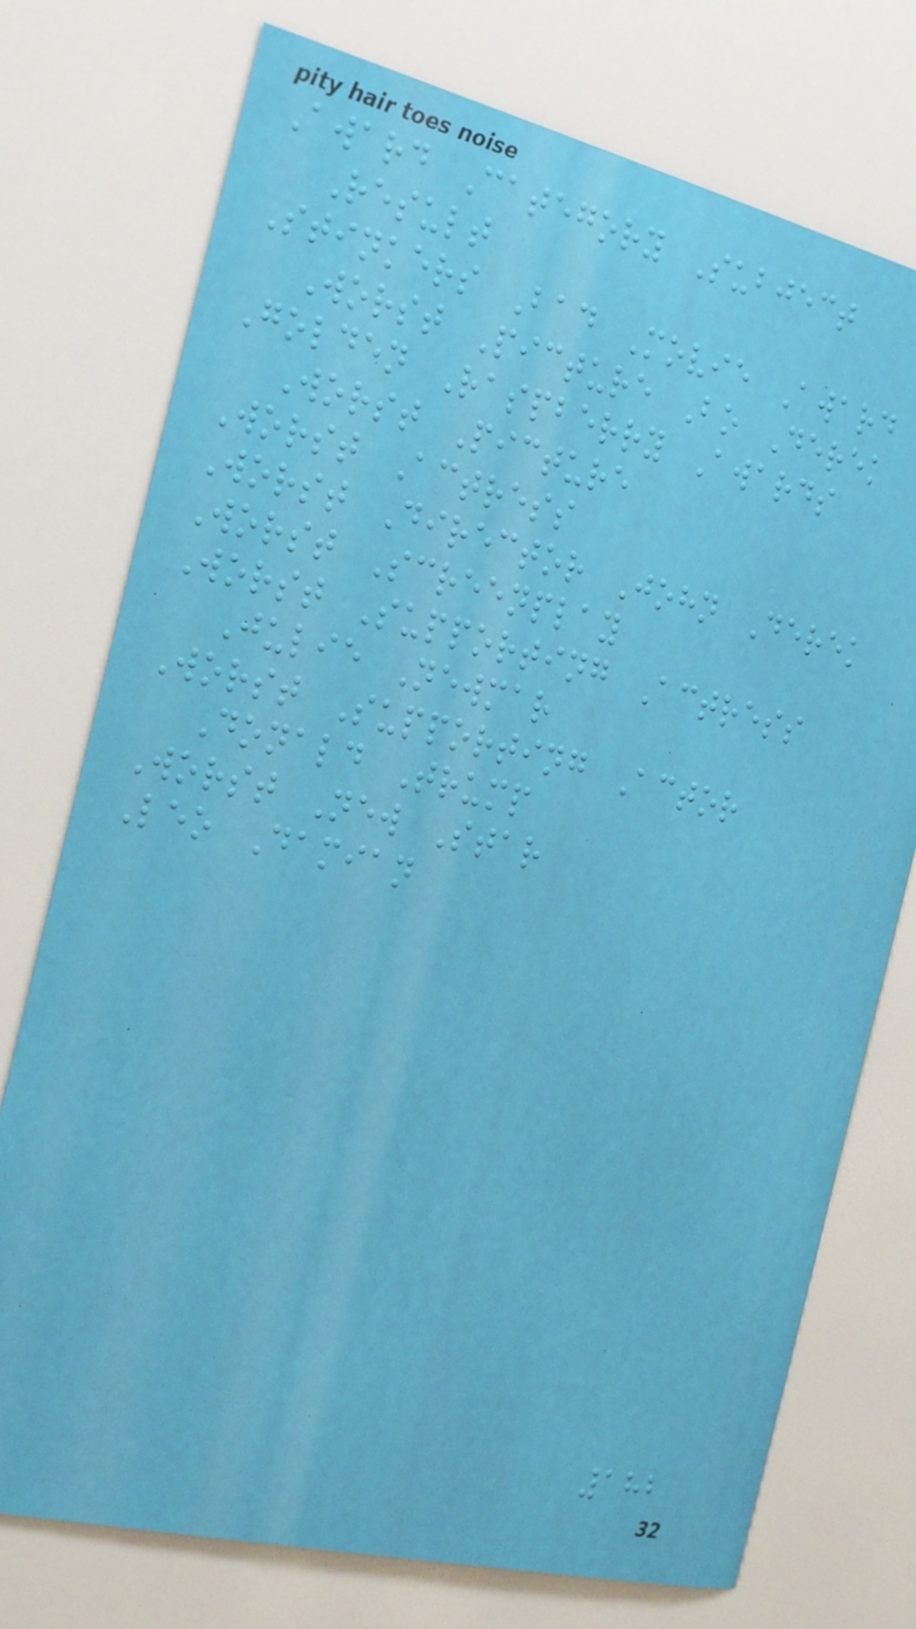Award Category Subject
Result
Stinkers Bad Movie Award
Worst Picture Bo Derek
Golden Raspberry Awards
Worst Picture
Worst Actress
Worst Director John Derek
Worst Screenplay
Worst Supporting Actress
Julie Newmar
Worst Supporting Actor
Donald Trump
Worst New Star
Leo Damian
182
